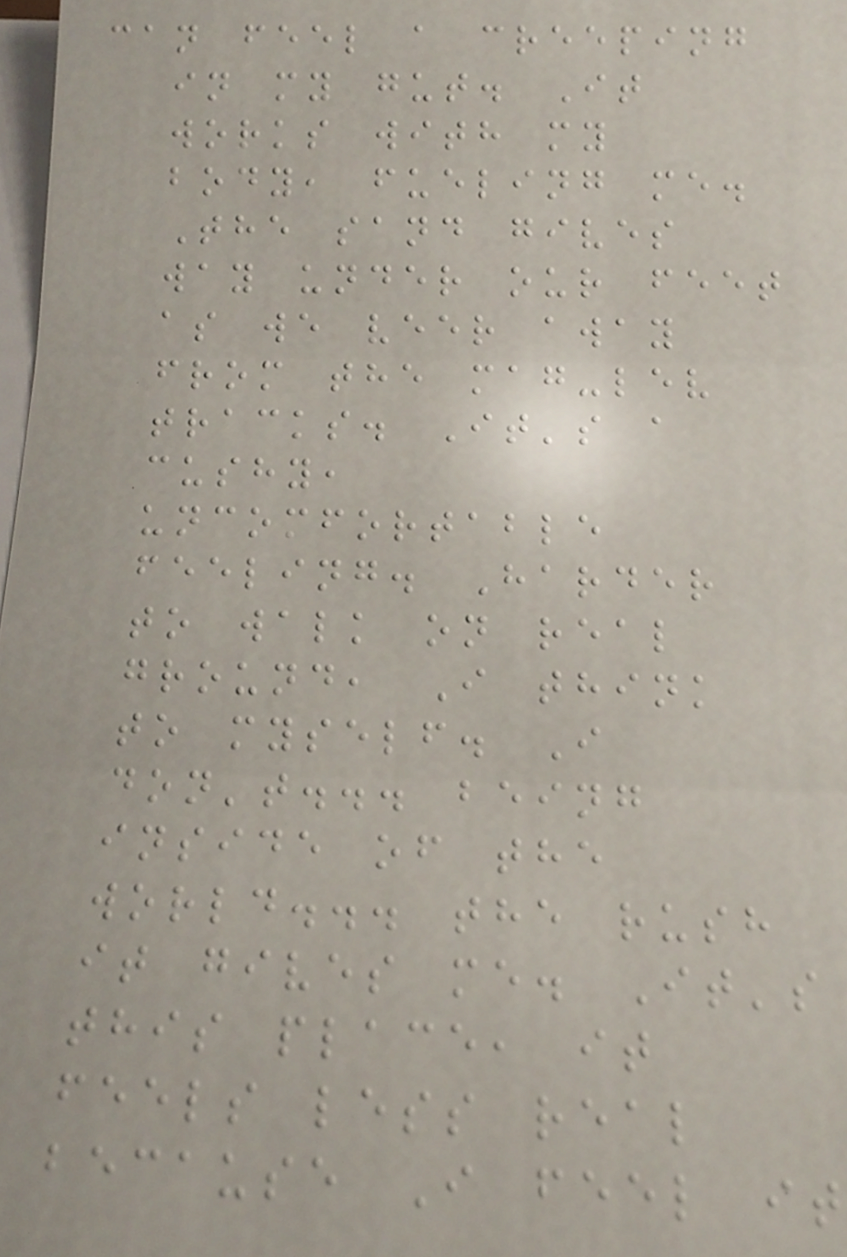can feel a creeping
in my gut. It
works with my
body, fueling me.
The sand gives
way under our feet
as we veer away
from the mag-lev
tracks. It's a
cushy,
uncomfortable
feeling. Harder
to walk on real
ground, I think
to myself. I
don't... being
inside of the
world... the rush
it gives me. It's
this place, it
feels less real
because I feel it
